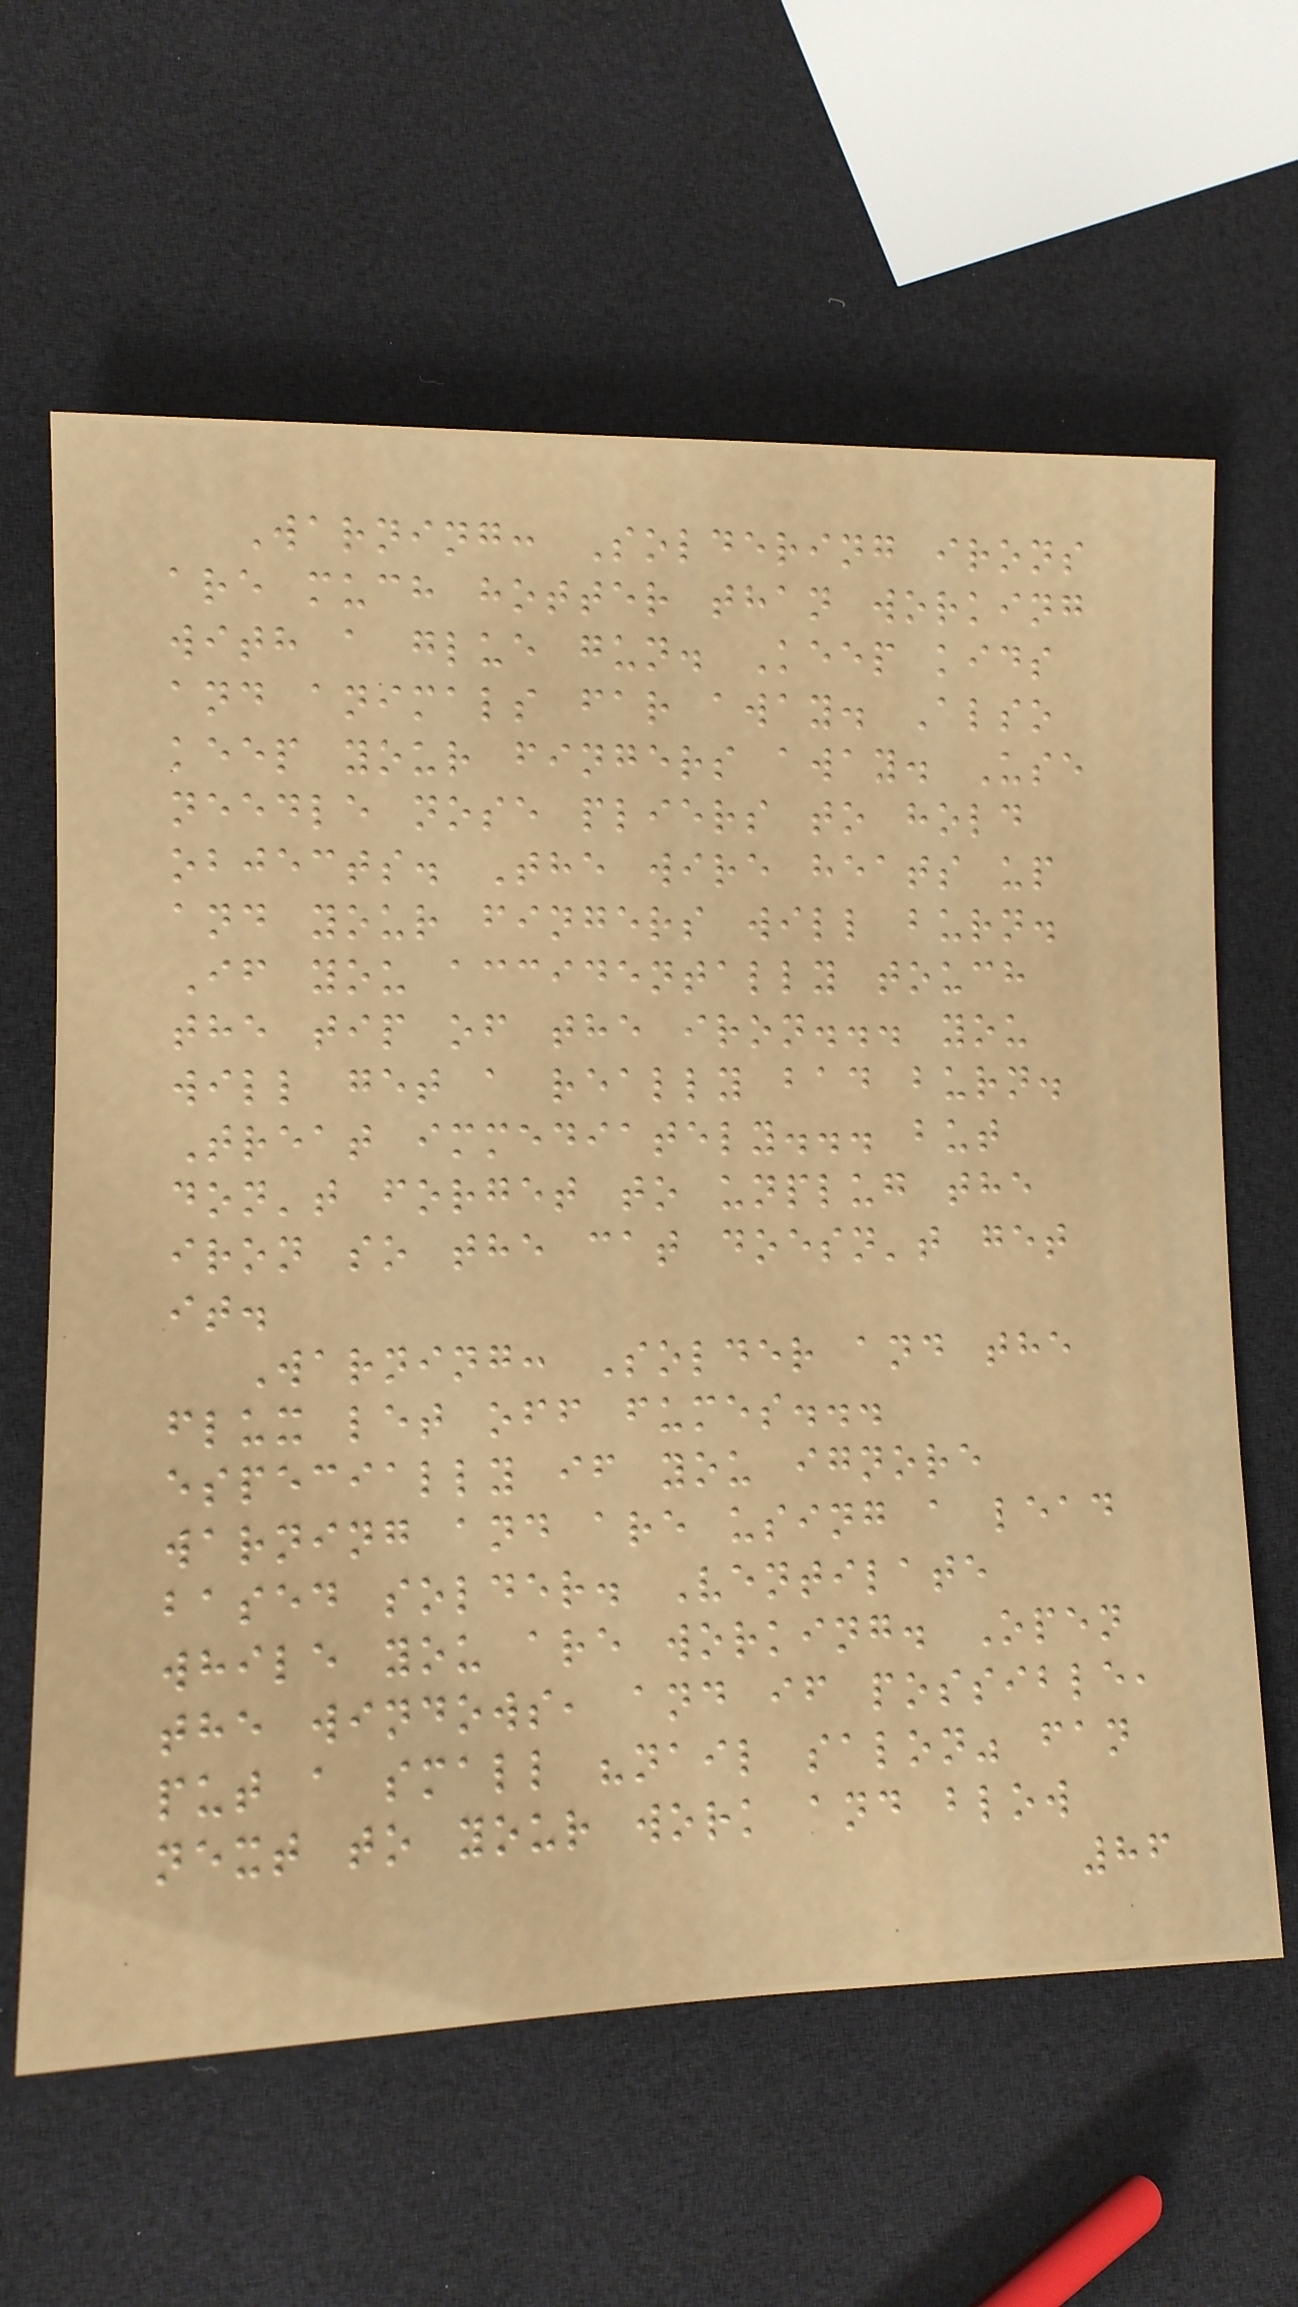Warning: Soldering irons
are much hotter than working
with a glue gun. Keep kids
and animals far away. Also
keep your fingers away. Use
needle nose pliers to hold
objects. The wire heats up
and your fingers will burn.
If you accidentally touch
the tip of the iron... you
will get a really bad burn.
Treat immediately... but
don't forget to unplug the
iron so the cat doesn't get
it.
Warning: Solder and the
flux let off fumes...
especially if you ignore
warning and are using a lead
based solder. Ventilate
while you are working. Open
the windows, and if possible,
put a small "nail salon" fan
next to your work and blow
86
